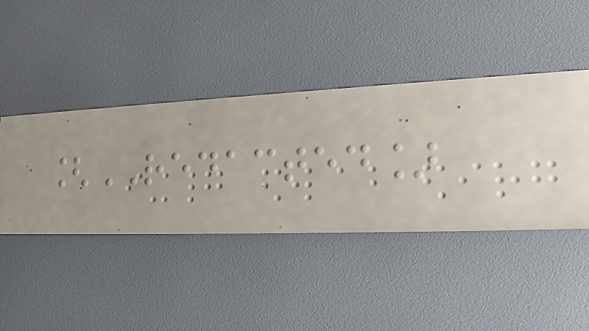[REDACTED]
